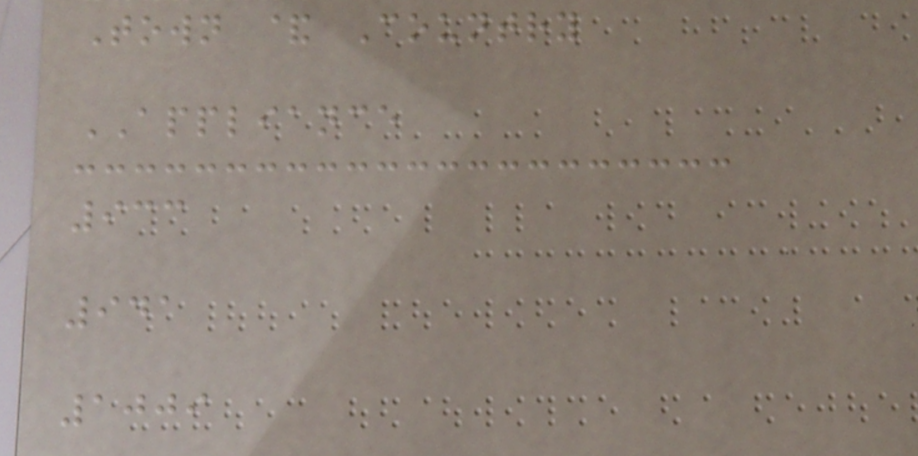Town & Country
APPLIANCE
933
941
1009
